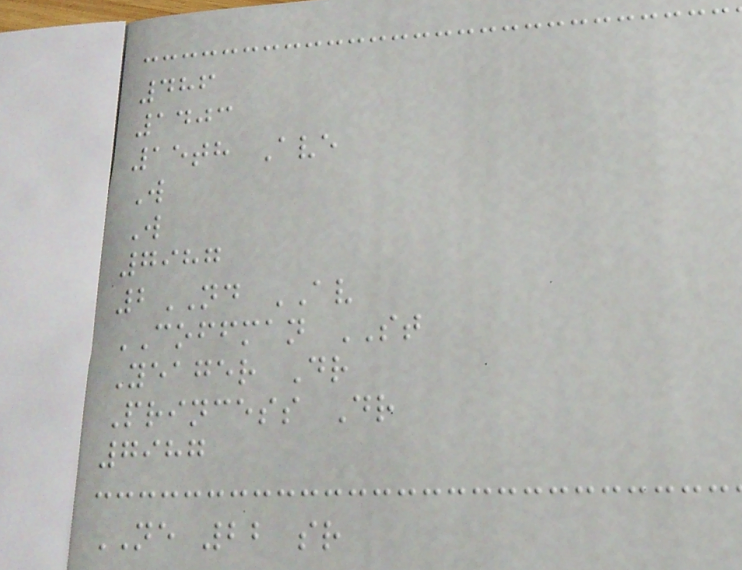486
1403
15th Ave
W
W
7987
2ND AV
COFFMAN ST
Yeager Dr
Princess Dr
7987
NE 22 sr
